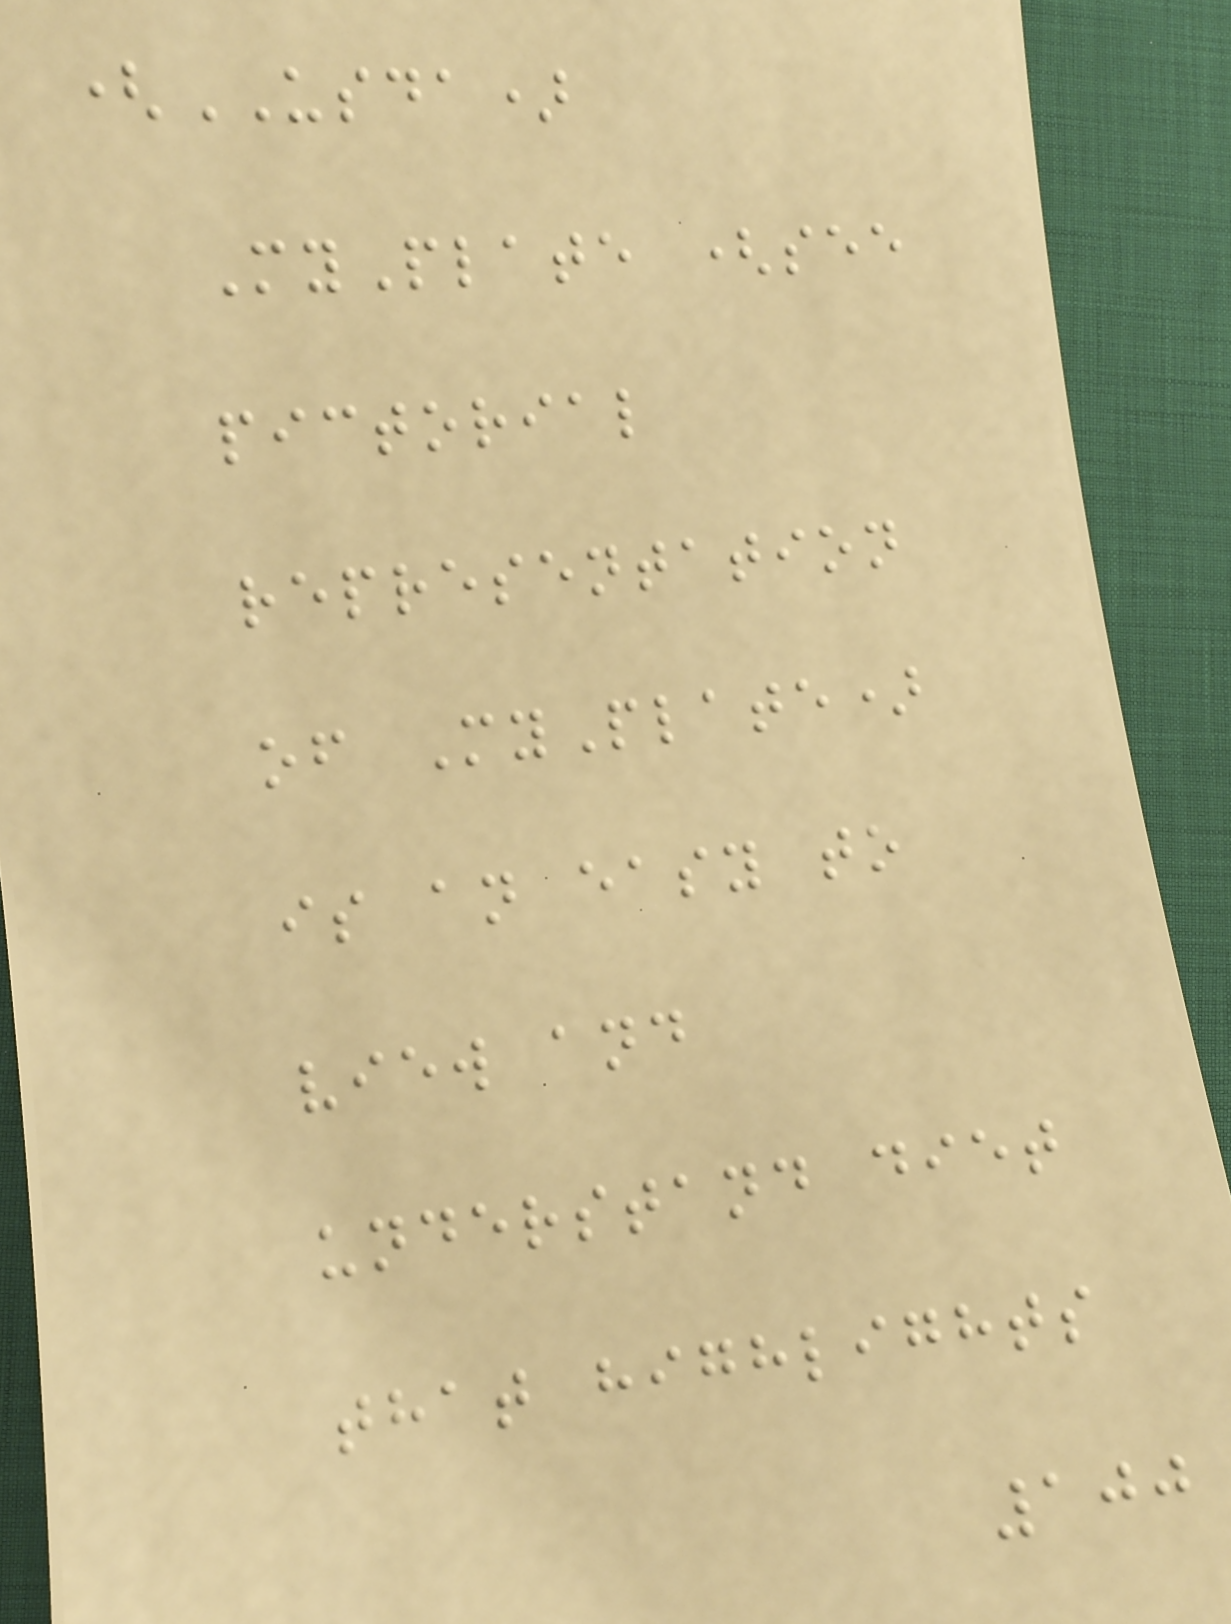(USDA)
MyPlate (see
pictorial
representation
of MyPlate)
is an easy to
view and
understand diet
that highlights
100
